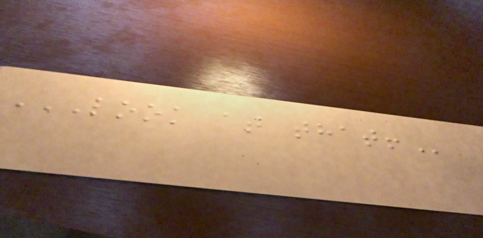LOOK AT THAT!
